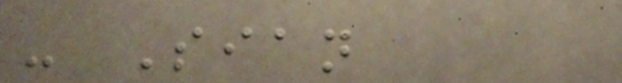- Sian
